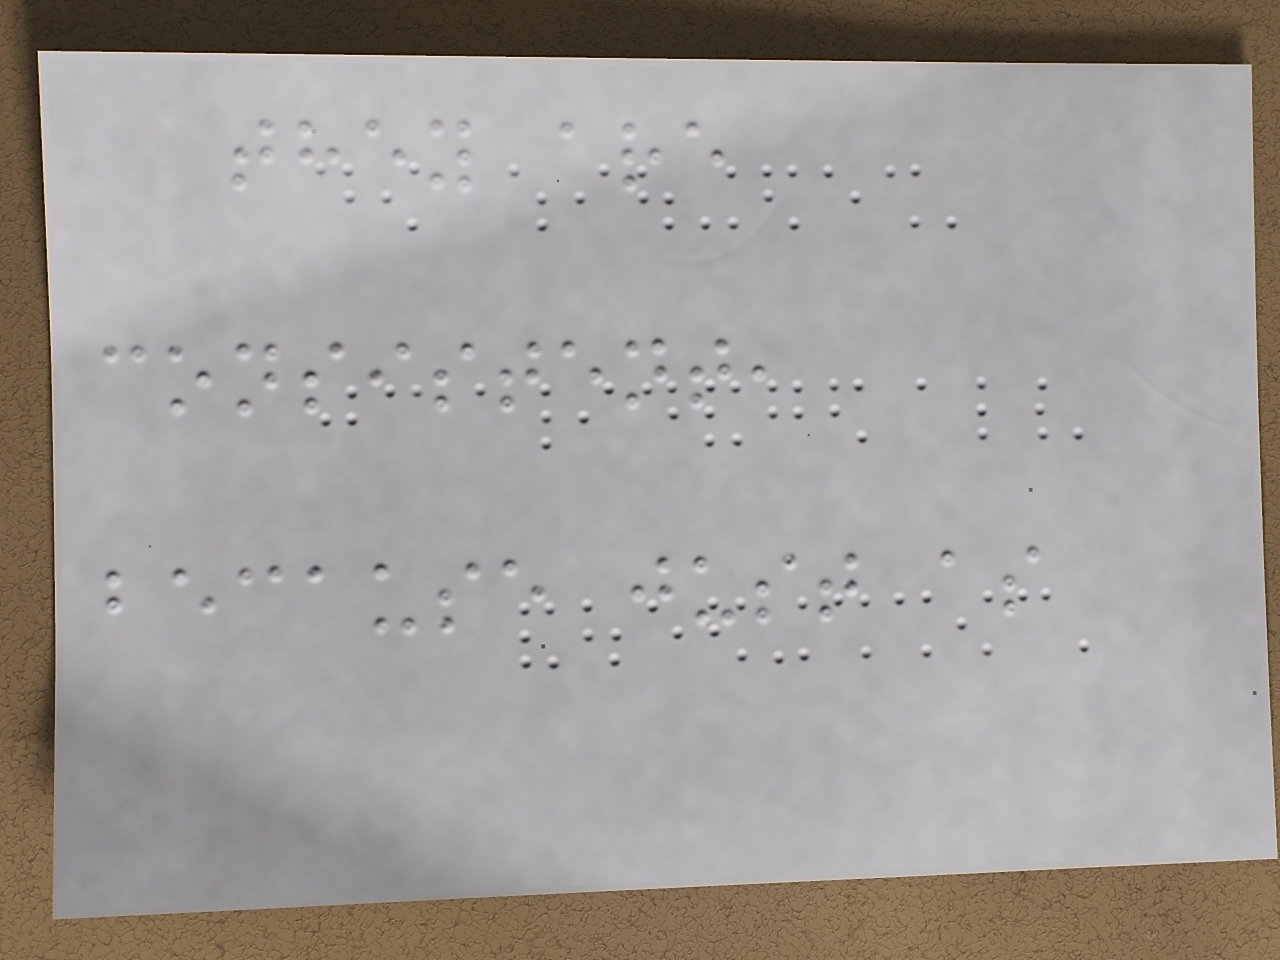they are
consistent,
because just as
